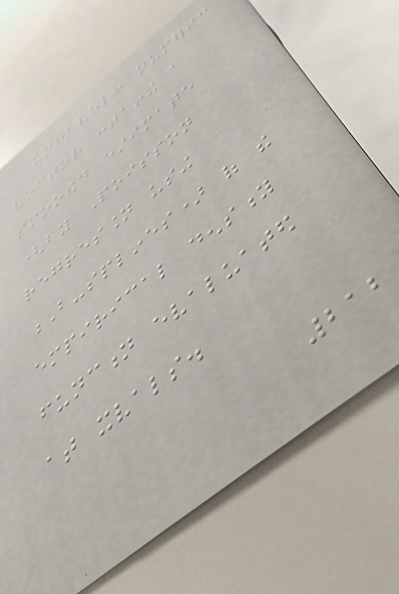unravel: numeric
vector containing a
smoothed estimate
(by Poisson
regression using
B-splines) of the
empirical density
function evaluated
at xvals.
212
